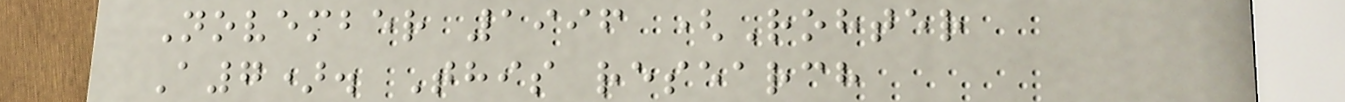November 1996 (Rohter
A7). This research
